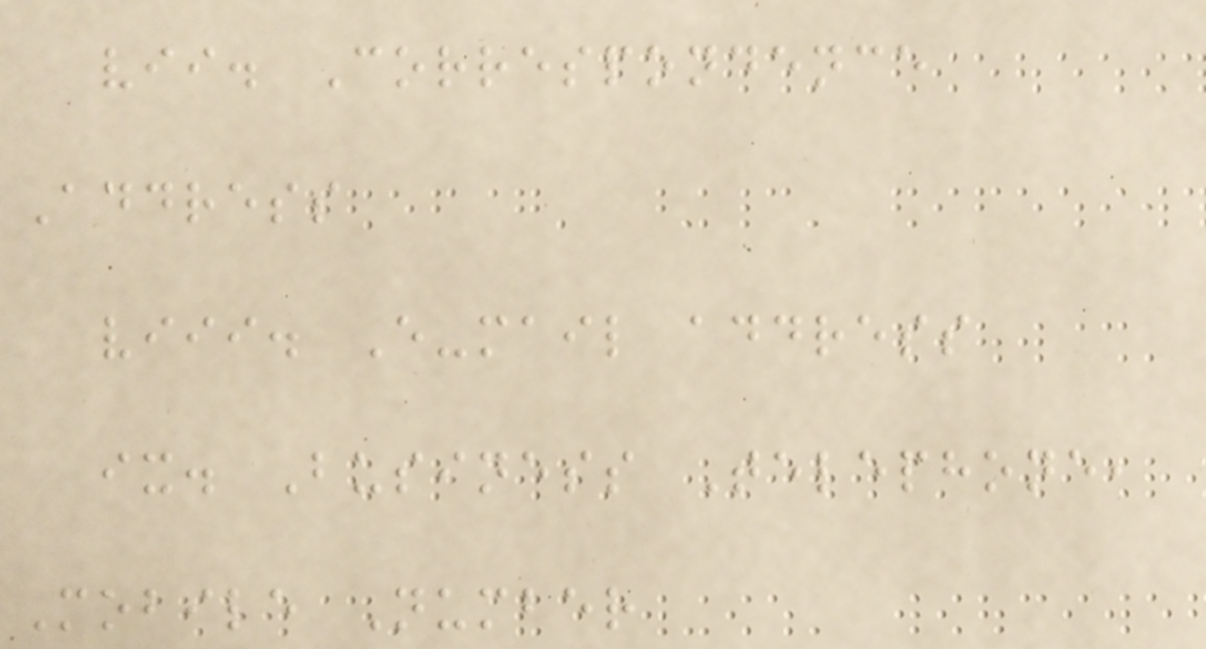vii. Correspondence
Address
viii. E-mail address
ix. Business Telephone,
Mobile Number
